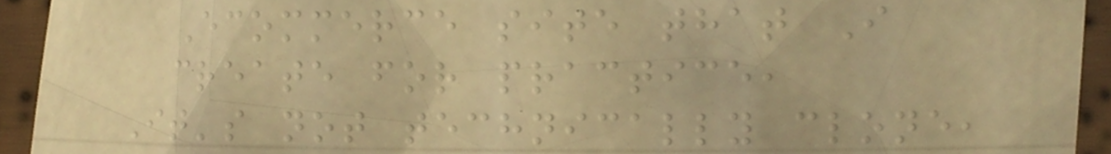Ecommerce site that I
create for practice,
It's not technically clone,
